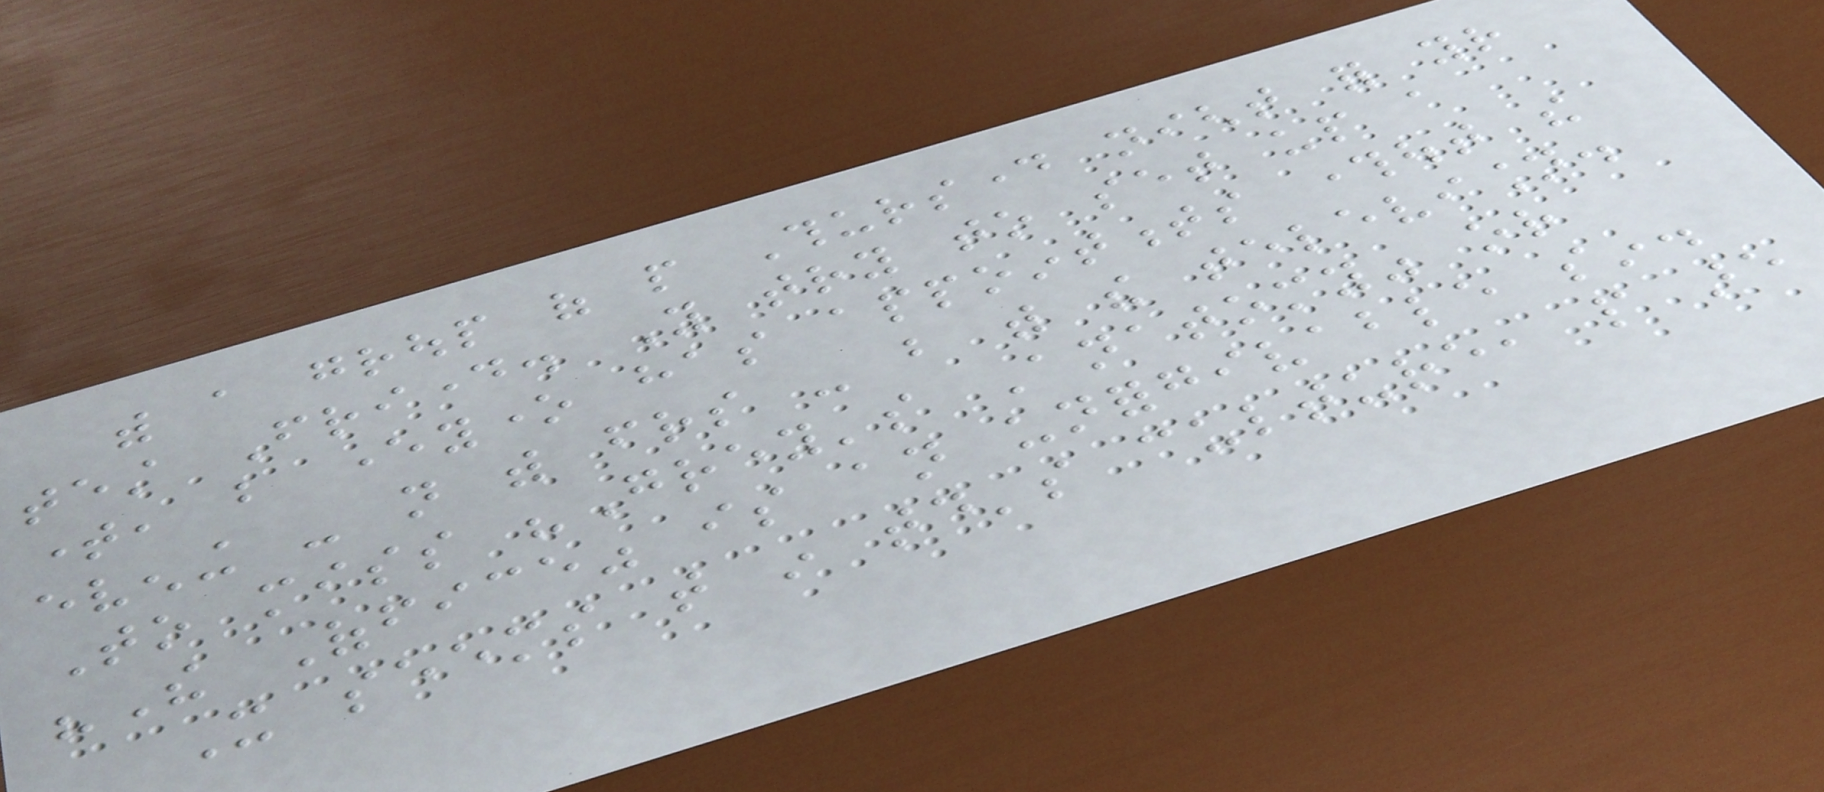with a group of people Thursday night for your
test Friday. You try to set up a
time, but everyone has appointments throughout the
evening - not with friends - but with the television.
To miss "Grey's Anatomy" or
"The Office" is an unforgivable sin.
It seems that in today's culture, people are
